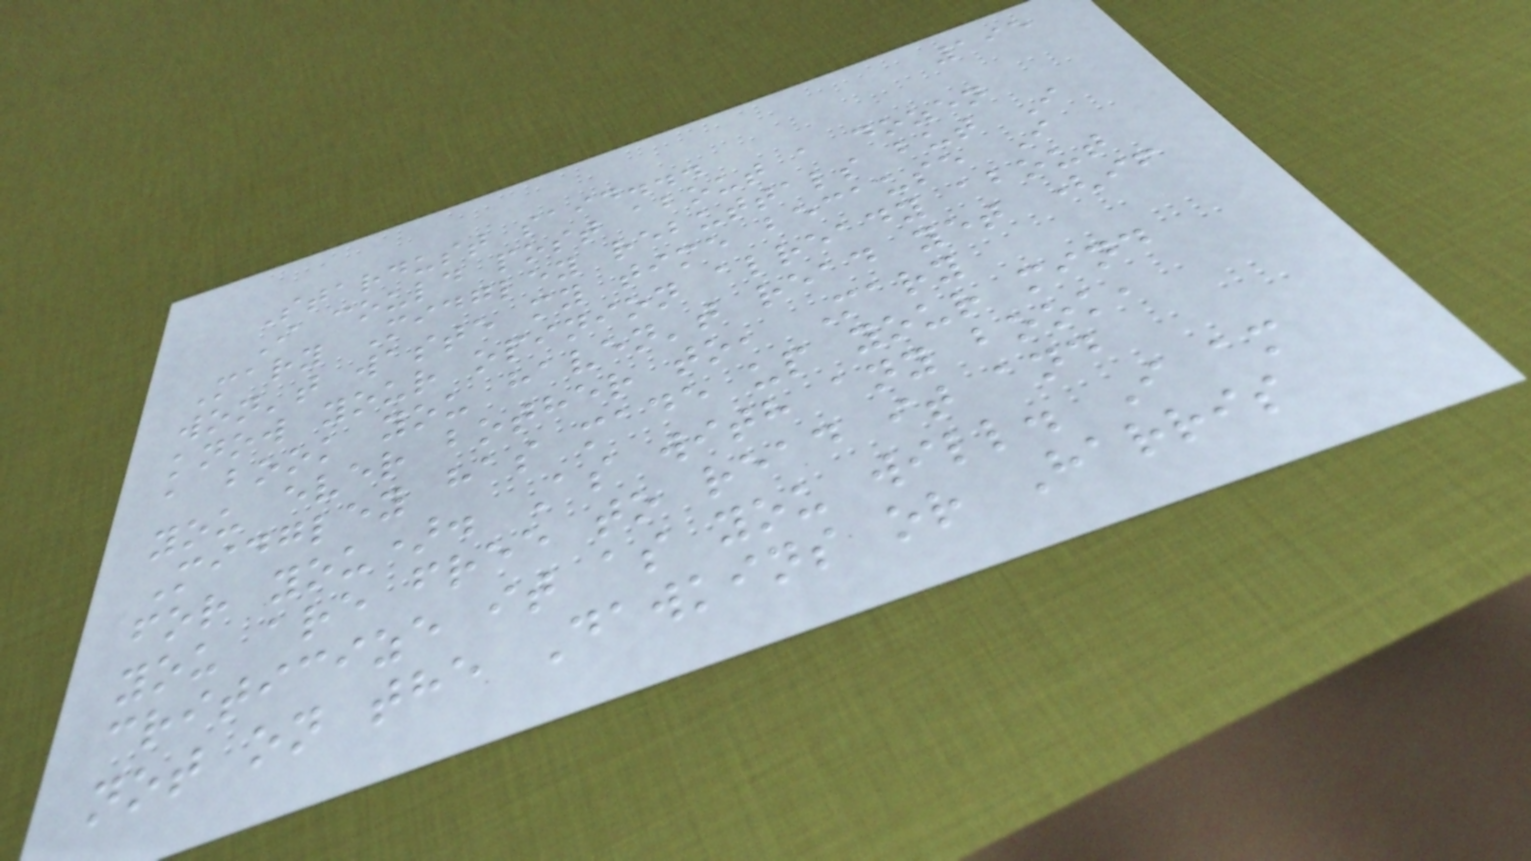195
Stardust said...
I could post about a dozen
Mary Midgley rebuttals but I
won't waste my time because I
know your opinion already about
a book you haven't read yet (if
you ever bother to, Mary
Midgley has made up your mind
for you). As with any book,
you are free to read it and
criticize it as you will. I am
not on the Dawkins or Harris
